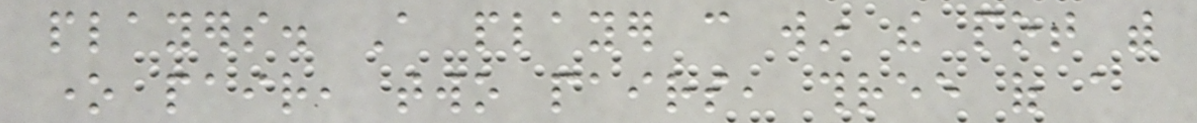players. A player can win the pot with
one pair, two pairs, three of a
